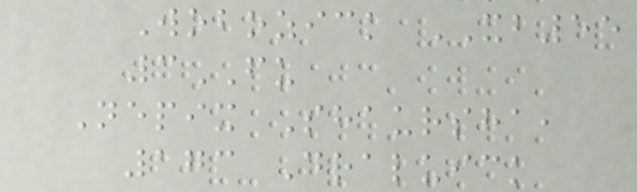Wobozick XB55
3FU
Nepix Shaursha,
173 Draluick
